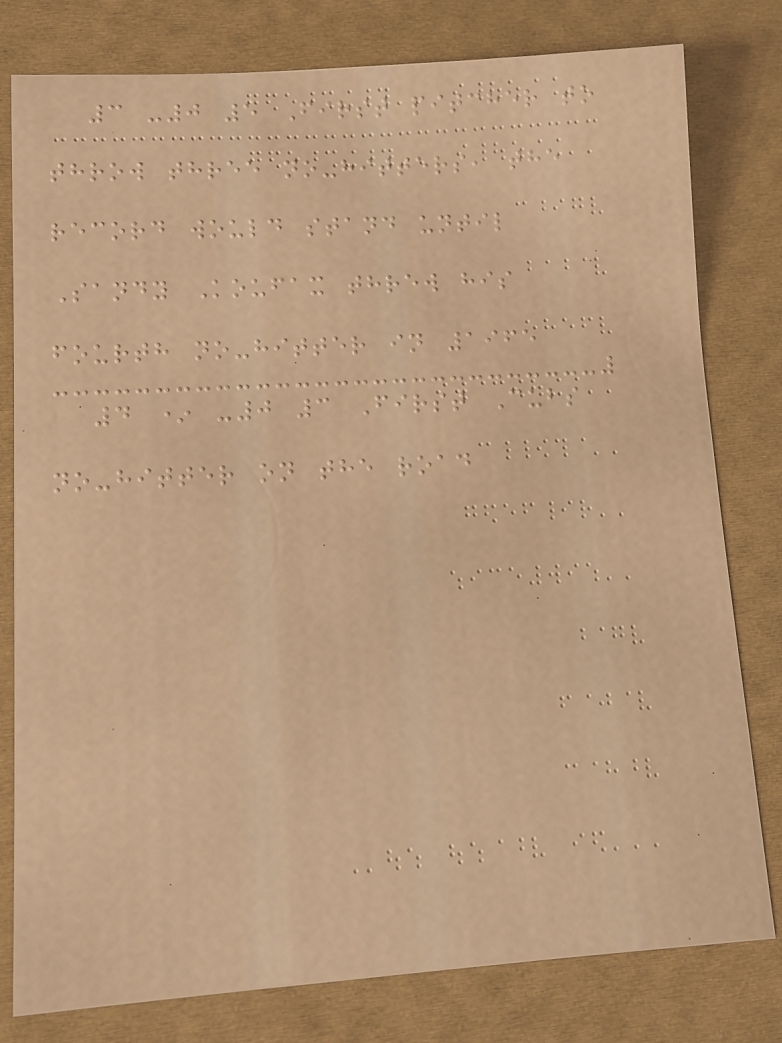3 -0 5 First pitcher to
throw three no-hitters, the
record would stand until
Sandy Koufax threw his
fourth no-hitter in 1965
4 * -0 3 First Cubs
no-hitter on the road
